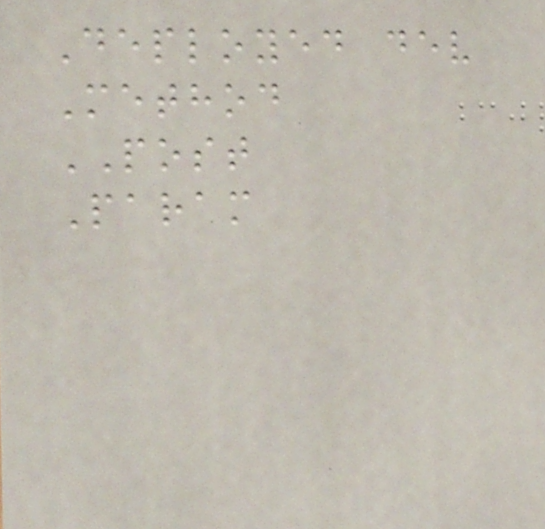Deployed dev
Method
POST
Param
